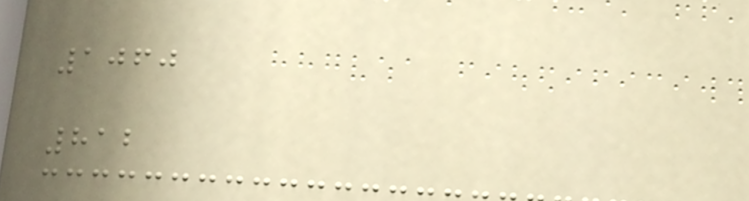1060
812
